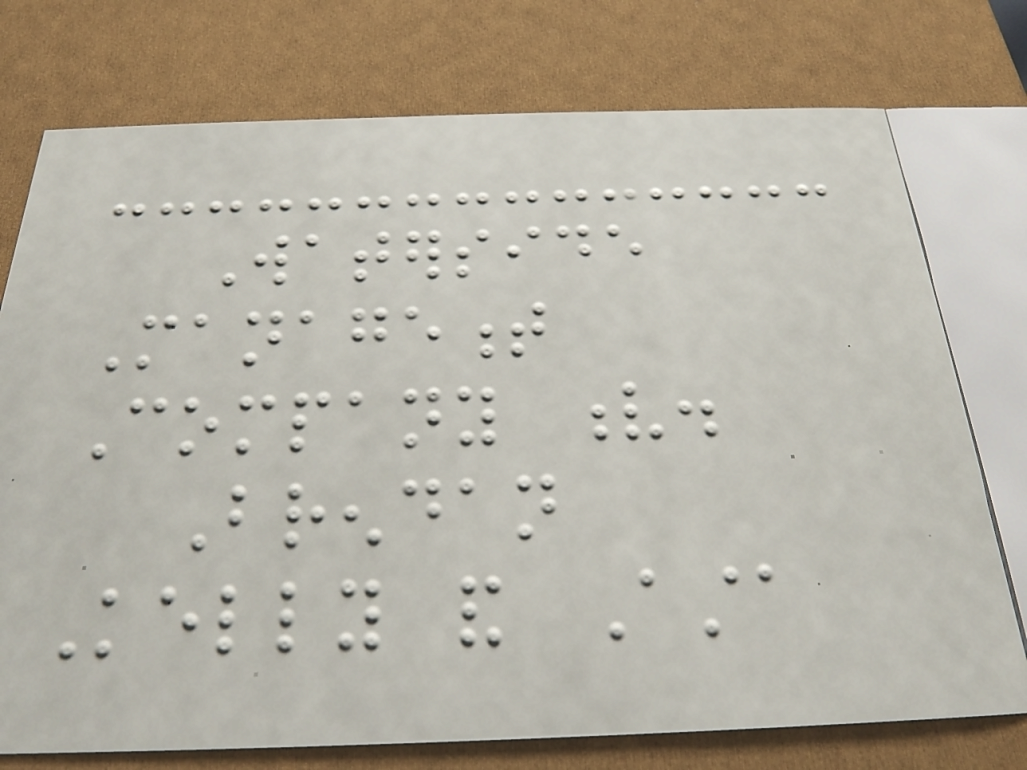Waterside
Management
Company v.
Brendan
Kelly and Asta
